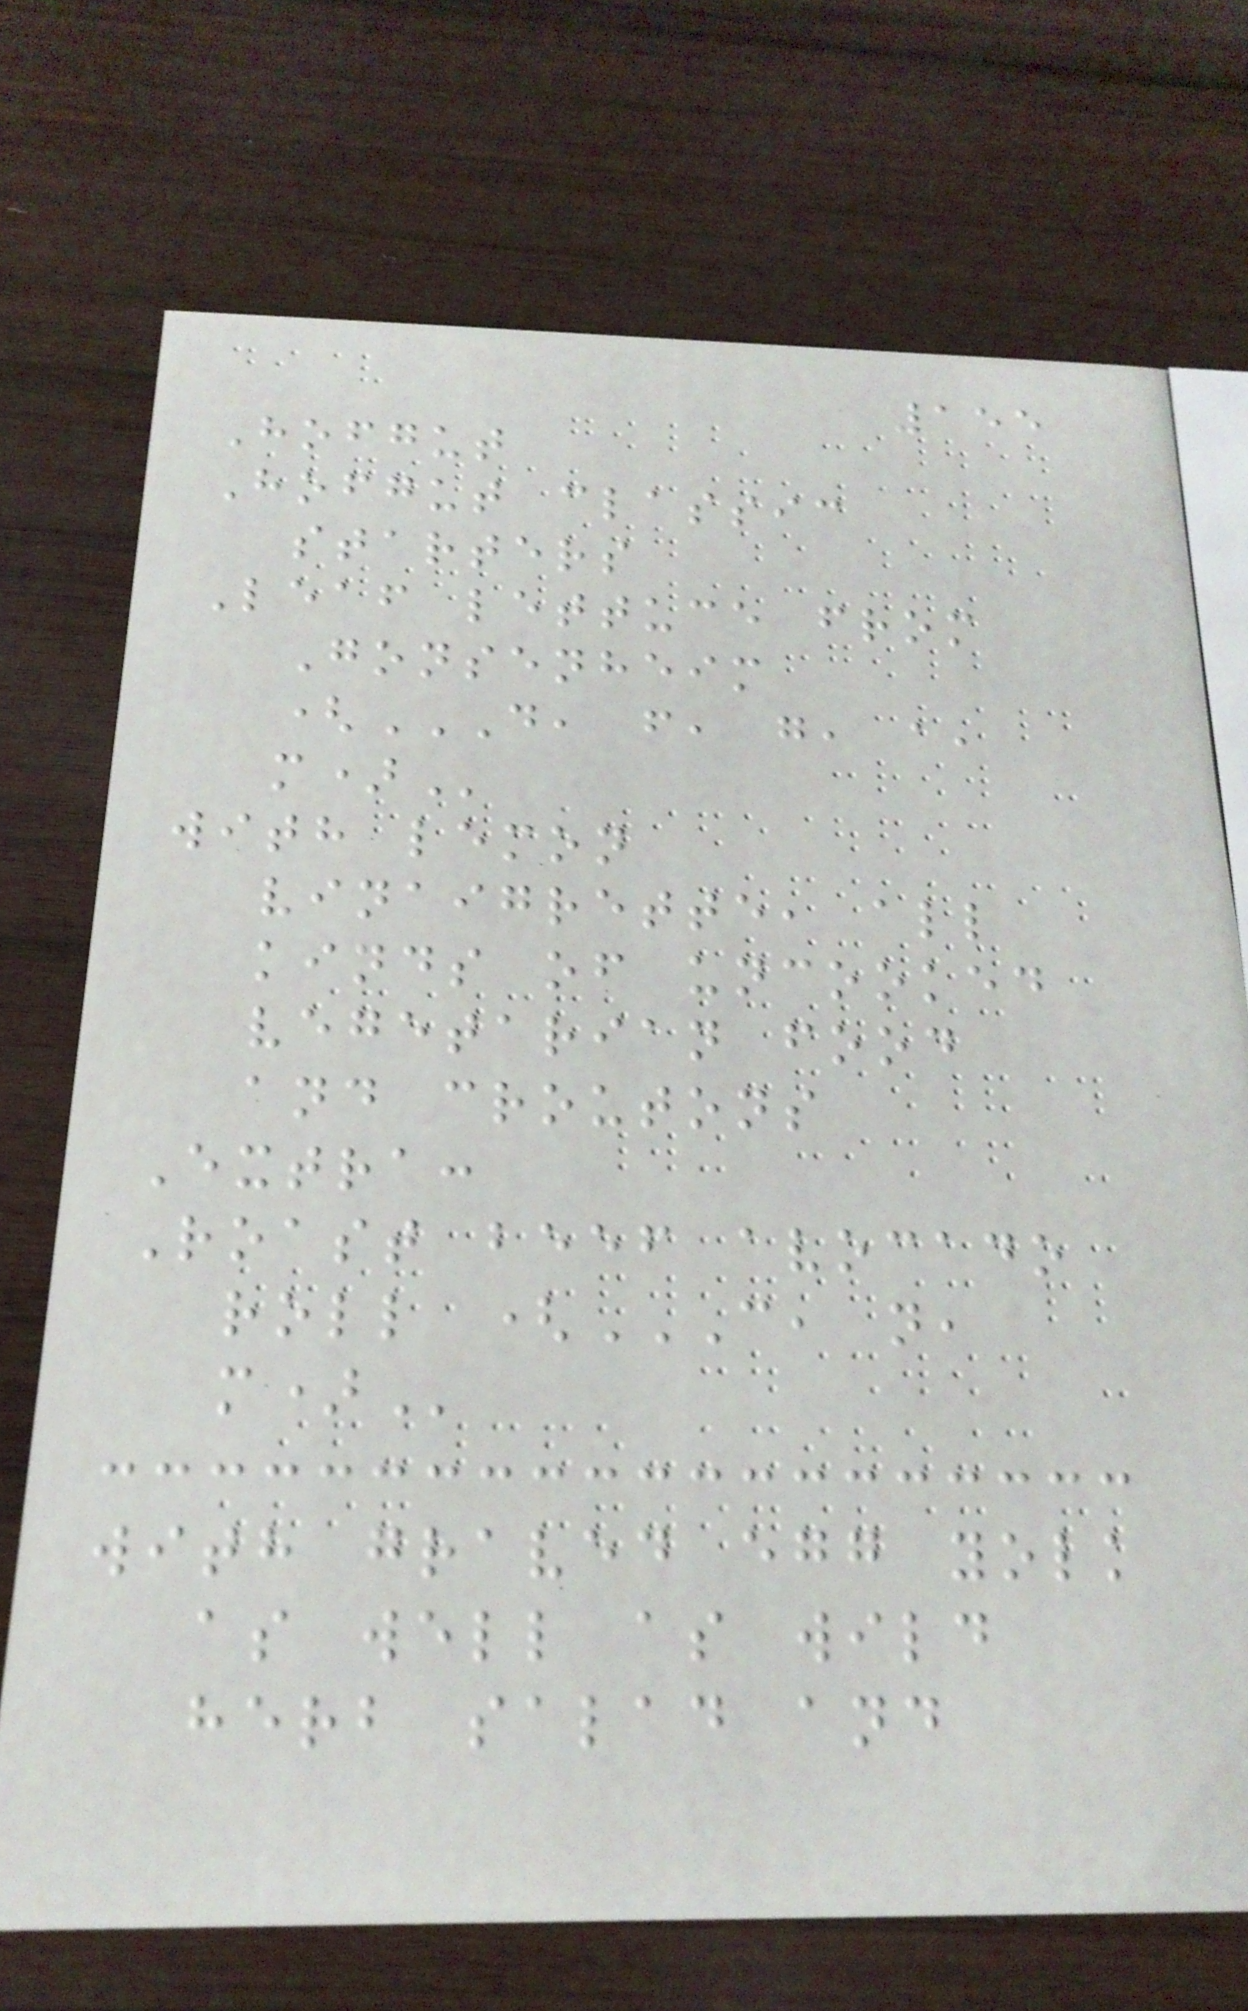155
Hofgut
Hofgut classic
starters
Leaf lettuce from
Gonsenheim
(D, F, G, A,
M)
with lemon
vinaigrette, all
kinds of uncooked
vegetarian food
and croutons
Extra:
Roast beef avocado
roll (C, N,
M)
with graved egg yolk
as well as wild
herb salad and
